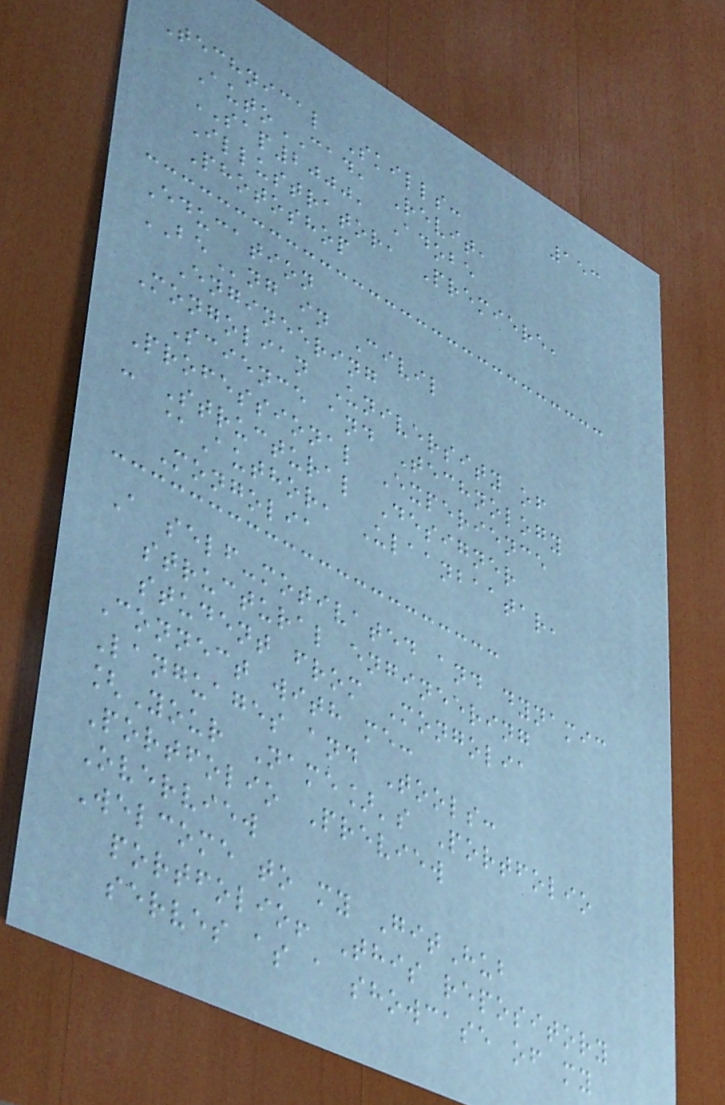153
Technical Skills:
AutoCAD, Revit,
SAP2000, Adobe
Illustrator, Premiere,
Photoshop
Education
BEng in Civil
Engineering
Mongolian University of
Science and Technology
Professional Experience
- Structural Designer
@Author, Ulaanbaatar,
Mongolia
A self-motivated and dynamic
structural engineering
student from Mongolia
Connect with me:
Languages and Tools:
[Your Name]'s Portfolio
Portfolio Preview
Overview
Welcome to my GitHub
portfolio! This repository
serves as a showcase of my
